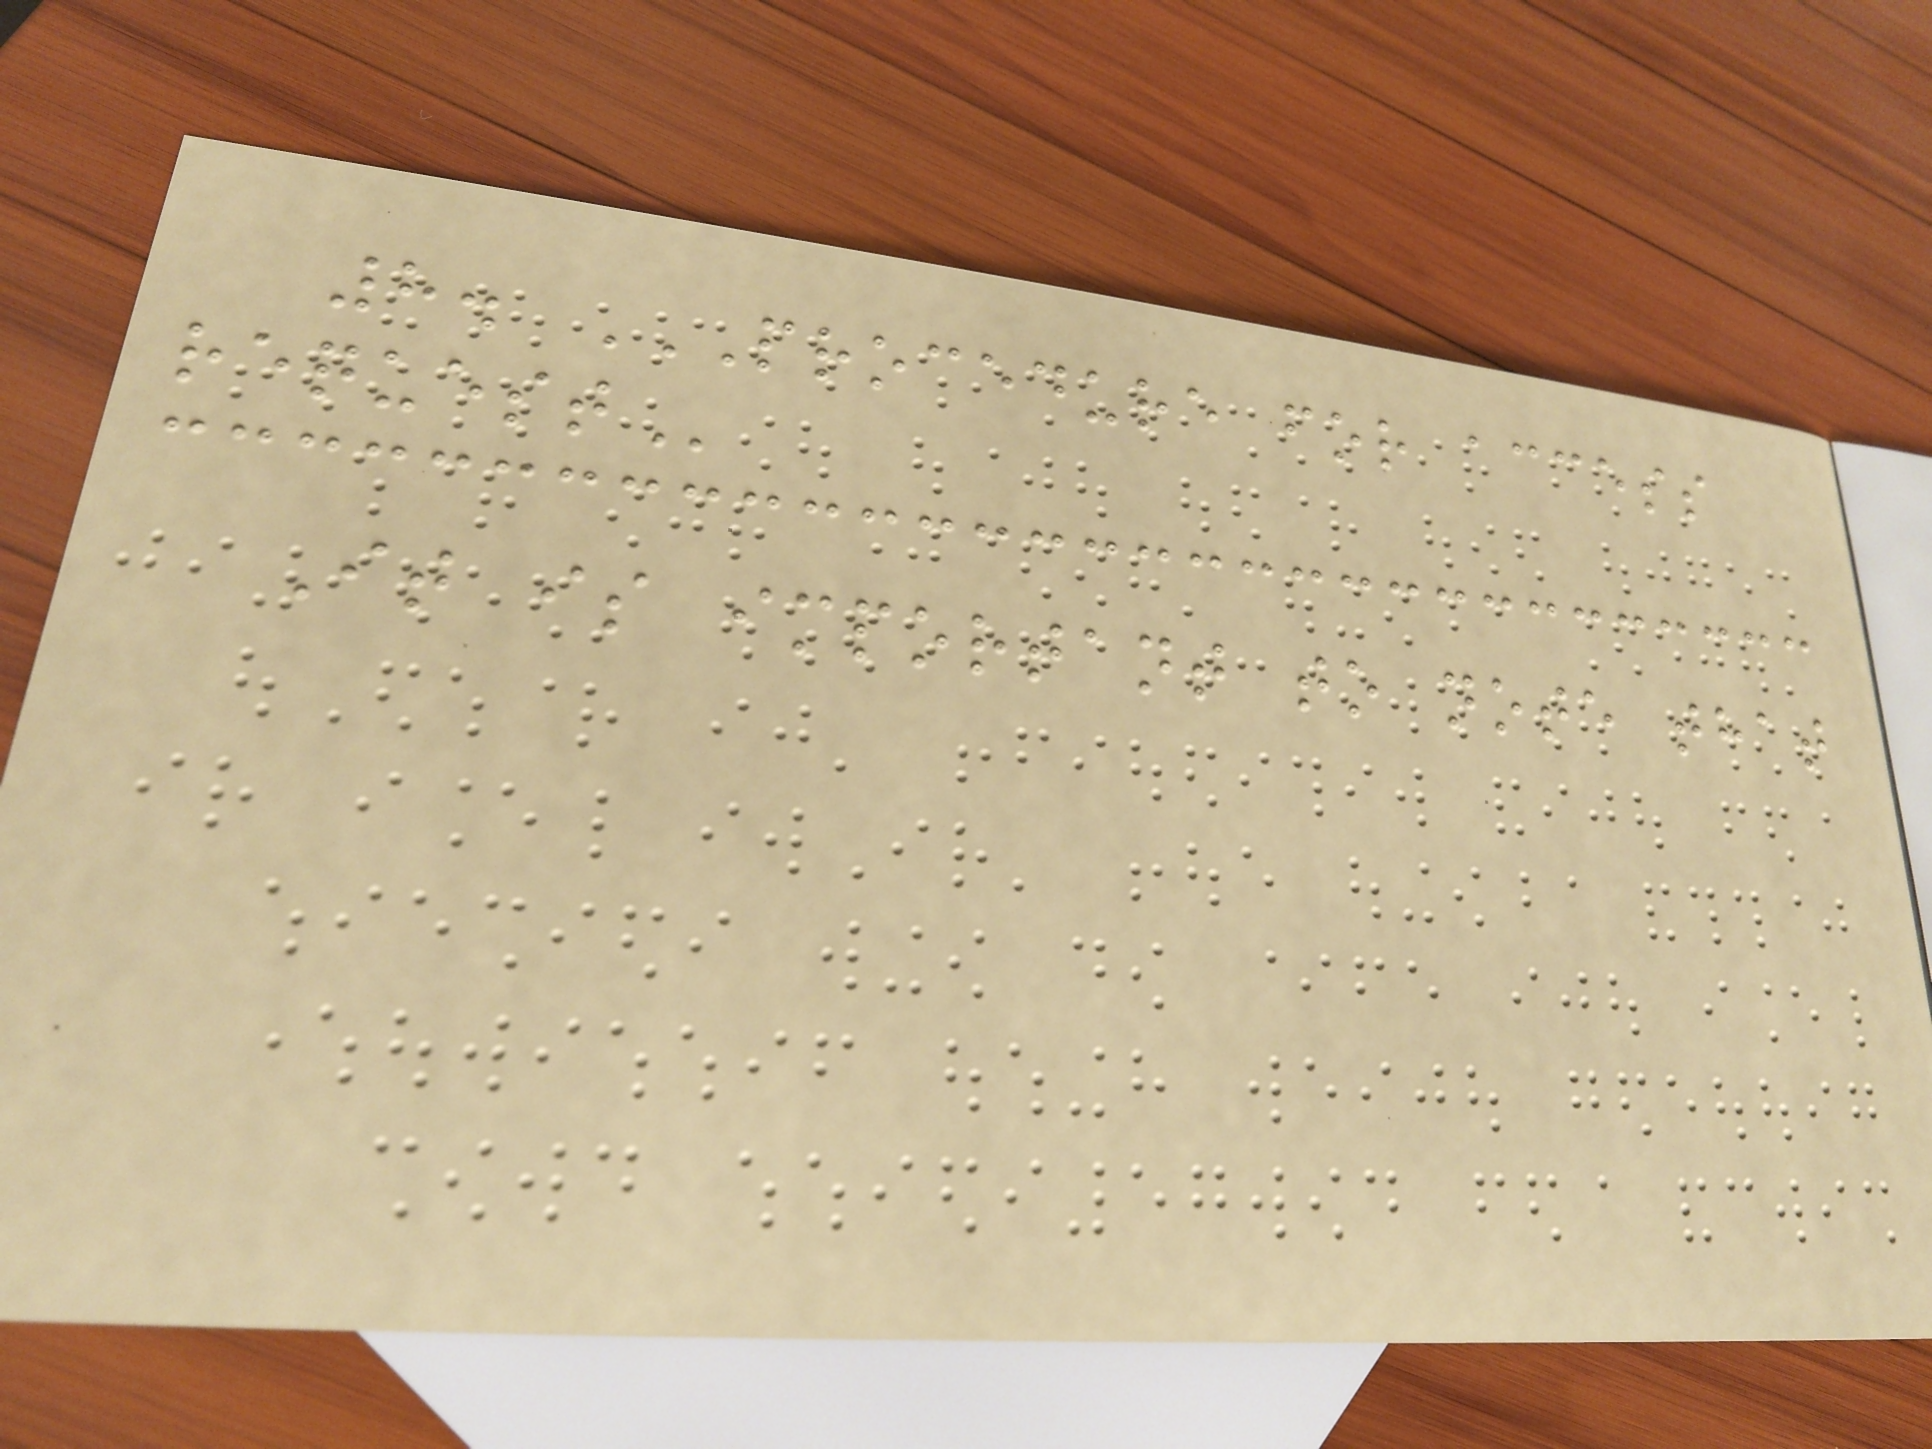8. PROCEDURE FOR ACCESS
REQUEST
It is important to note that
